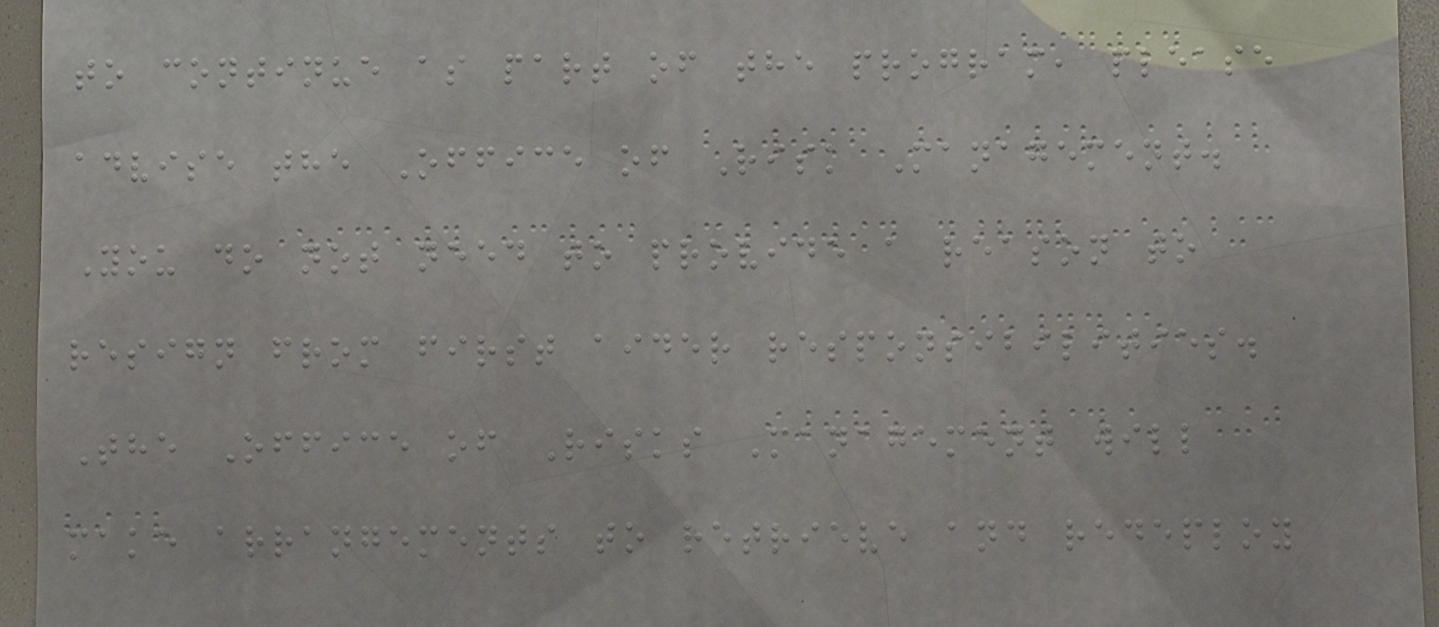to continue as part of the program, please
advise the Office of Risk Management.
You do not need to provide a reason to
resign from first aider responsibilities.
The Office of Risks Management will
make arrangements to retrieve and redeploy
